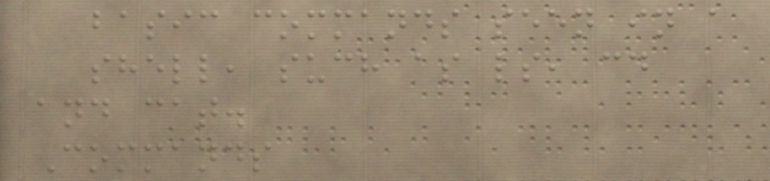basic commands seen in a
shell, such as ls, cd
and cat.
Commands
